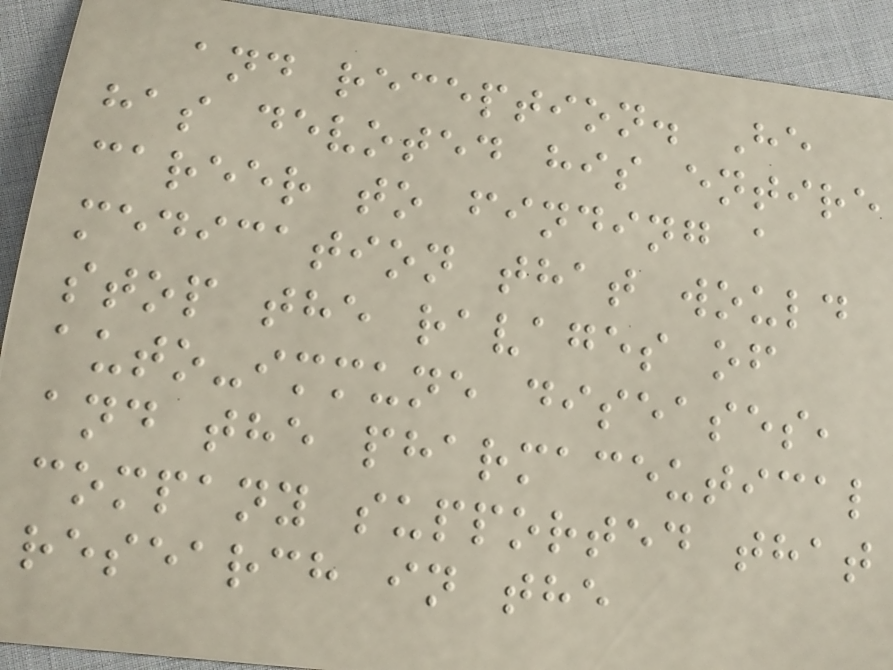and reception. He
has devoted his entire
career to finding a
medication that would
stop the ravages of
auto-immune diseases,
and the pharmaceutical
company supported that
research in the
